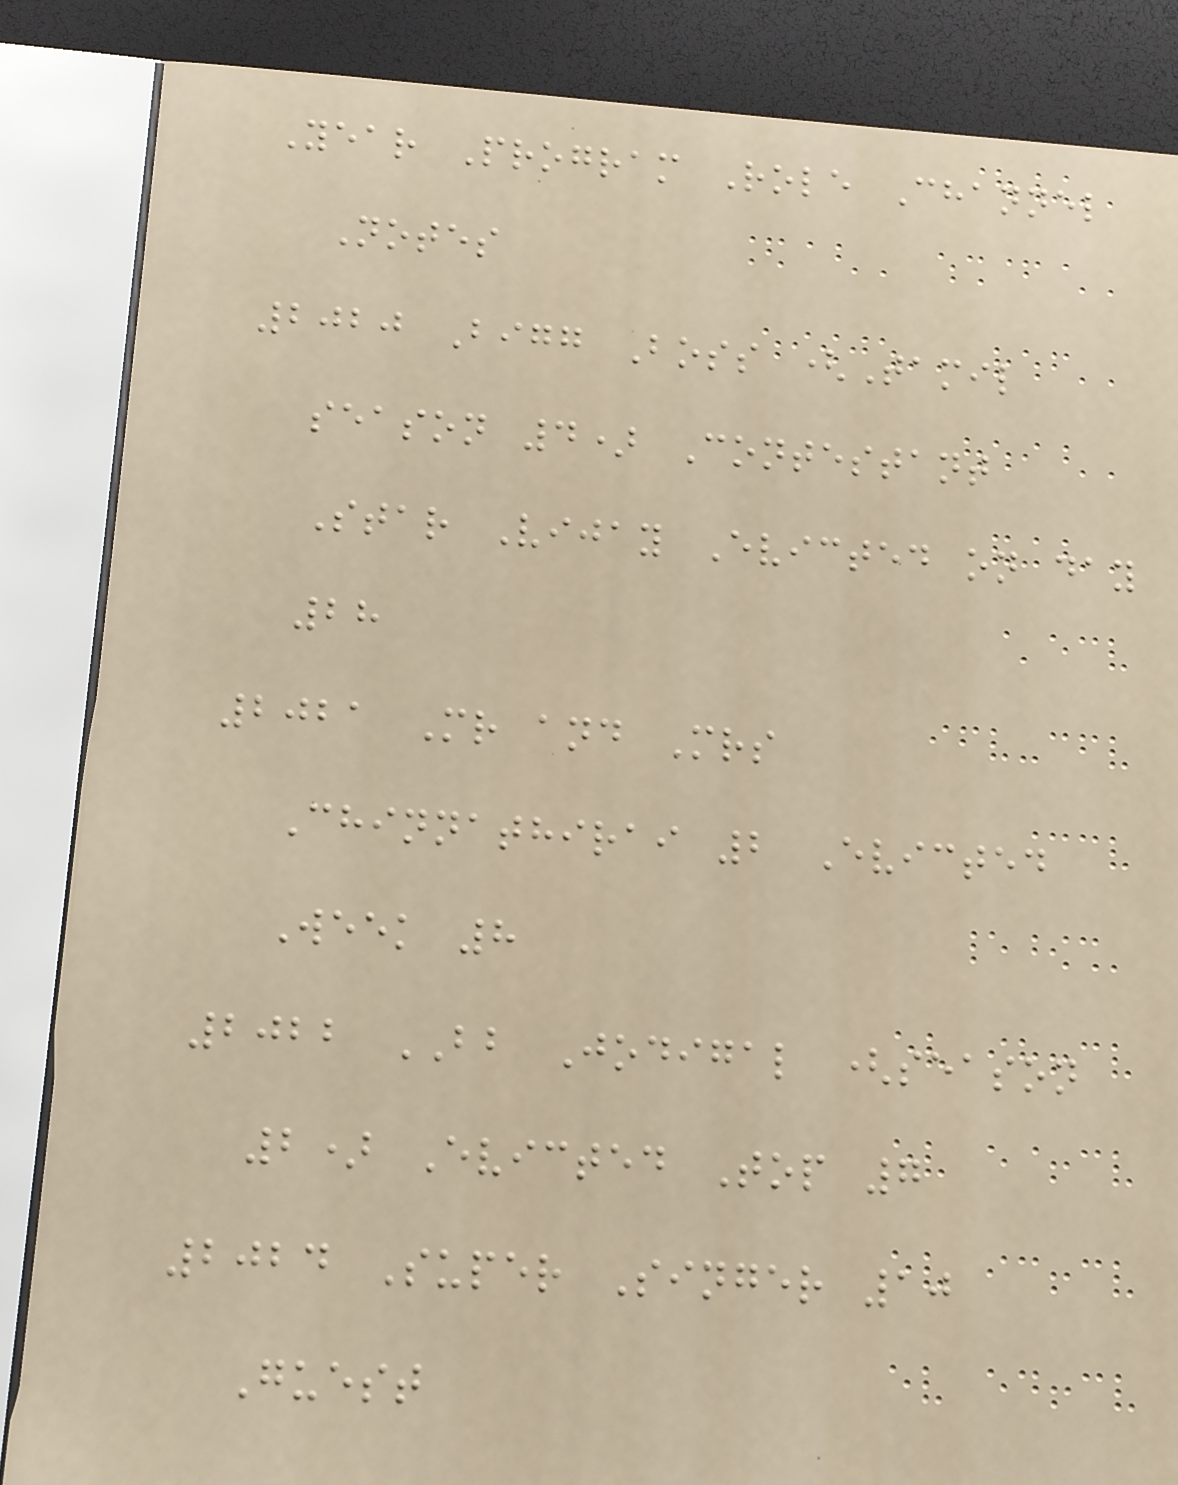Year Program Role Channel
Notes
2020 Bigg Boss (Tamil
season 4) Contestant
Star Vijay Evicted on day
28
2021 Mr and Mrs
Chinnathirai 2 Evicted
Week 8
2022 BB Jodigal (season
2) Evicted Top 7
2024 Super Singer 10
Guest
